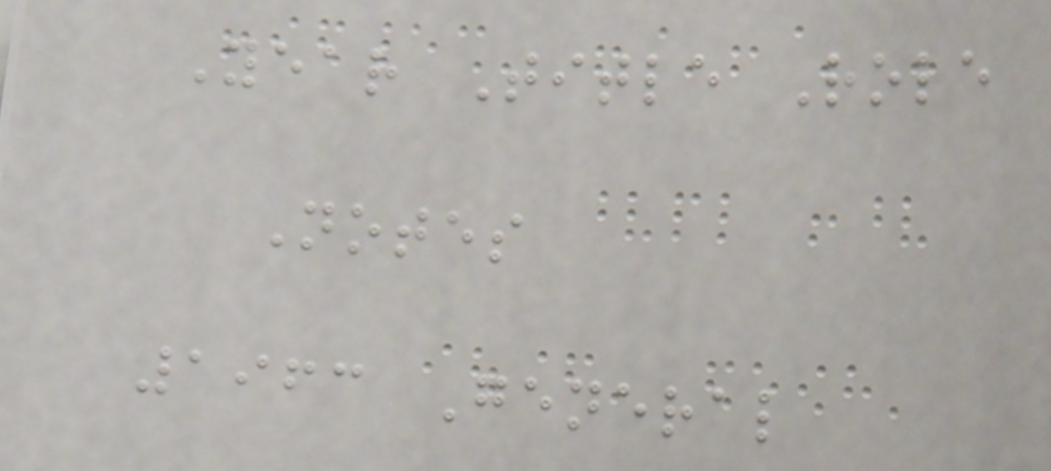Year Title Role
Notes
1963 General
